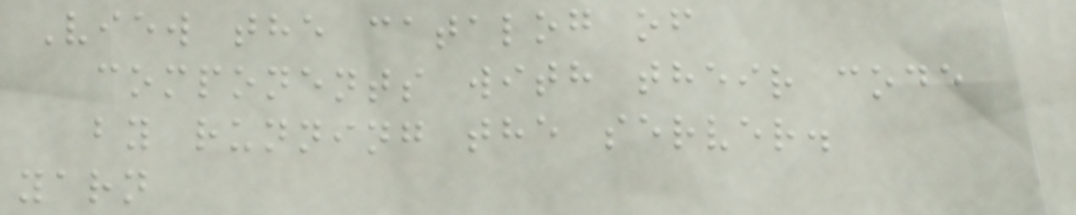View the catalog of
components with their code
by running the server.
yarn
